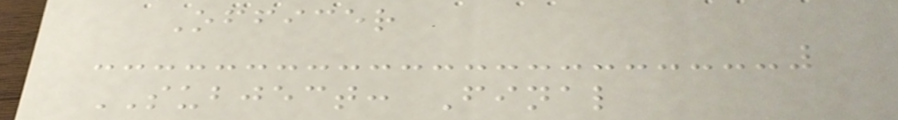Officer
SUBJECT: Final
